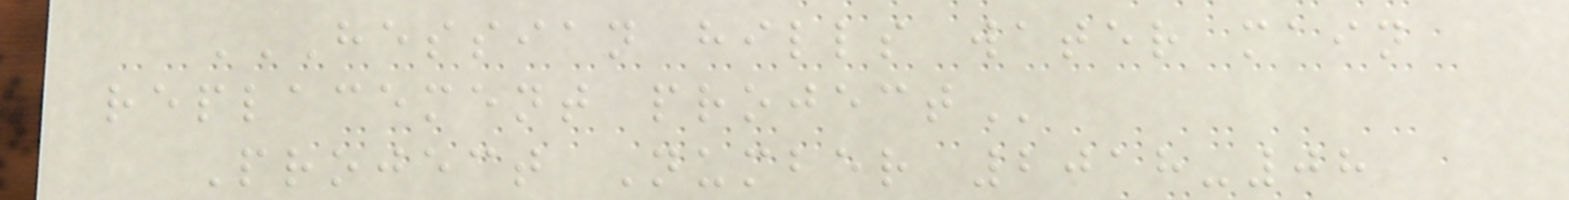HESSIAN HILLS WATER MAIN
REPLACEMENT PROJECT
Project Number 2018-08
